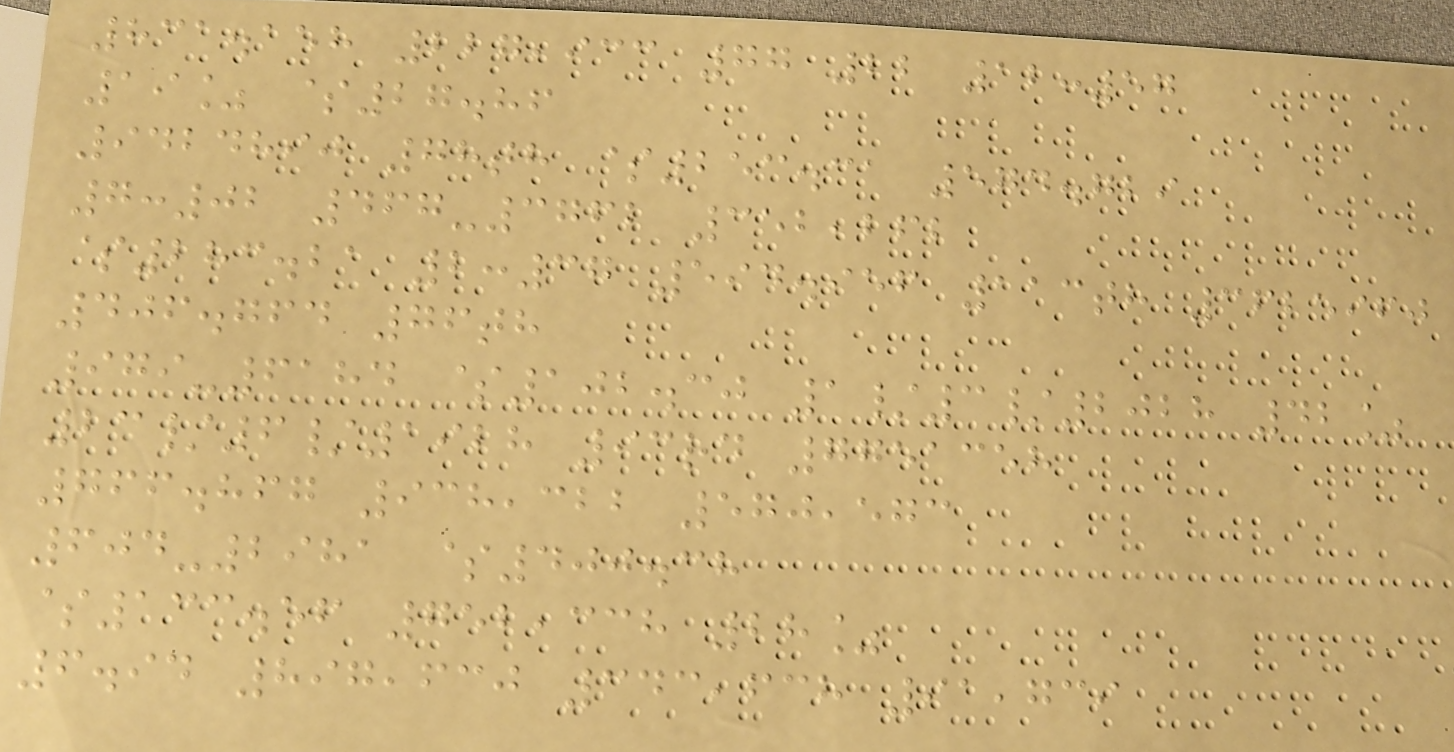831.158 227,933 77 22 12:57
19% $27.86
9424890 78th $253.31 574.729
7:02 467-3762 352,262
$283.21 2:37 594.956 113th 3625960
406.764 76th
979-6184 $102.30 1/3/2028 42%
23/6/1928 93rd 7751358
766.867 938,322 570,573
604-2981 $400.38
$133.56 752,338 28%
6.94 897,630 343,638 91,739
